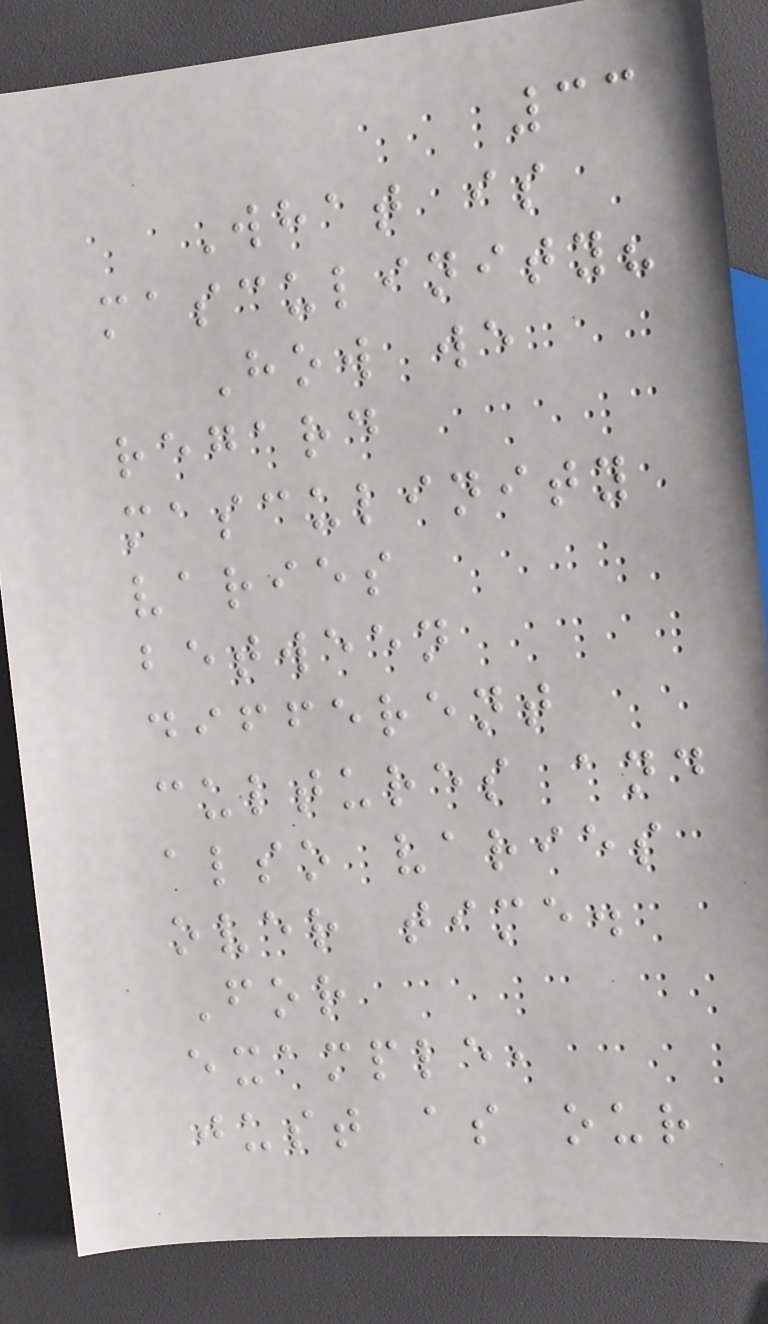33
What is
masculinity?
How we
regard
masculinity
varies
between
different
cultures and
also varies
over time.
For
example,
just as our
